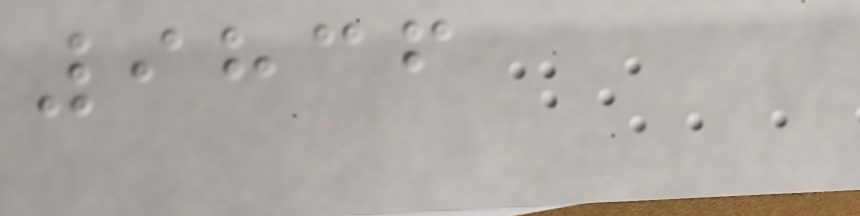9836
